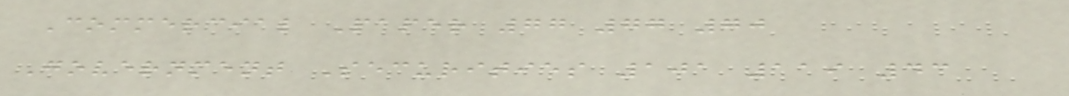Commercial Paper 77 77 70
Government Securities 101 119 43
